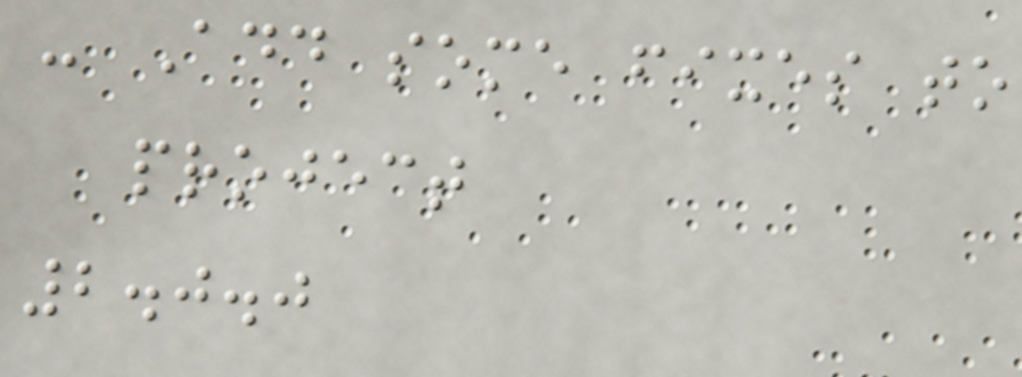- Add some fixes to
project
2.0.0
